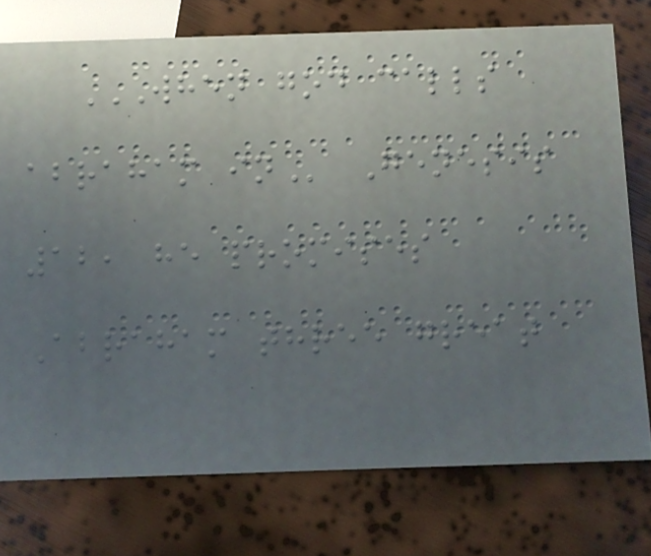WHEN GOD CALLS
ABRAHAM IN Genesis
12, he promises
Abraham three great
